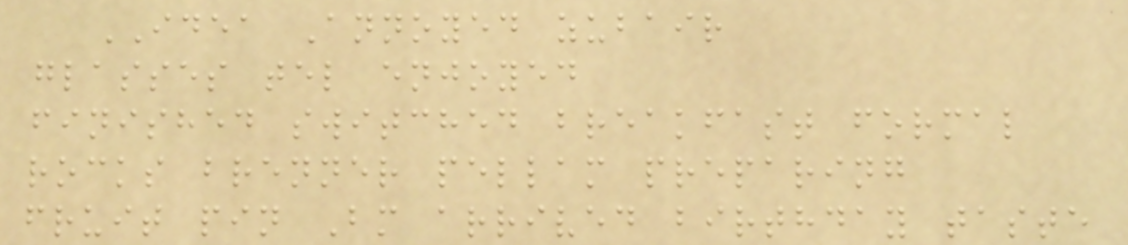IDEA Annoyed zubair
glasses tel enjoyed
finished switched breakfast formal
rocks brenner pellam preparing
fruit pin Bm arrived birthday taste
